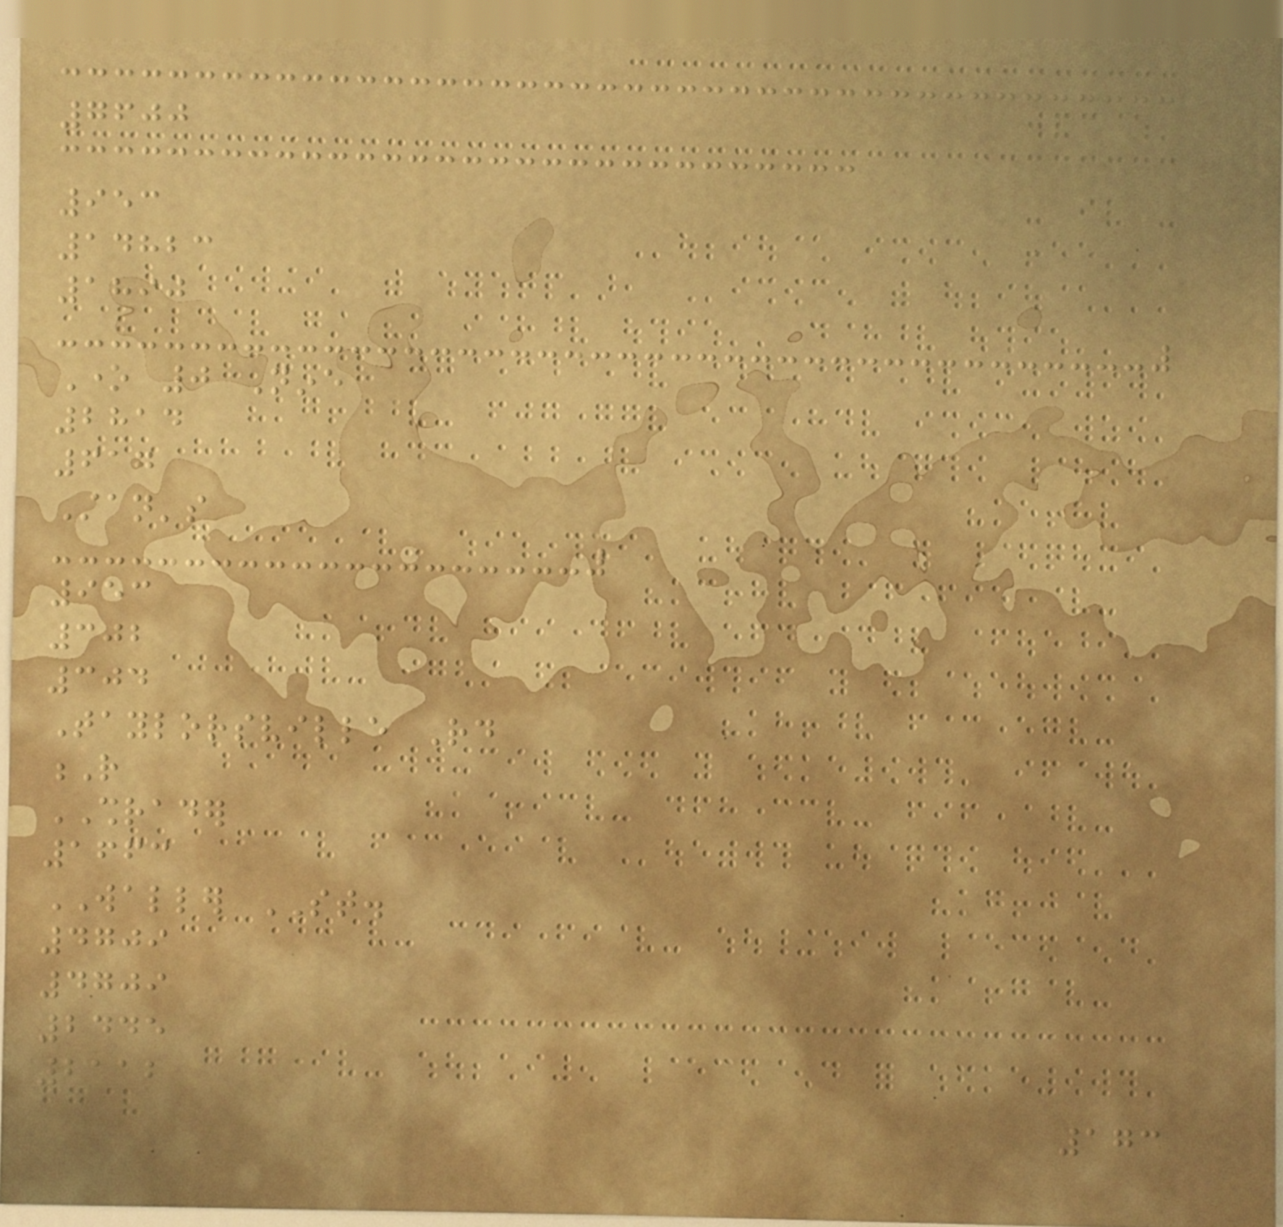7600
953
14823
1890
One 0 Nine
2814
617
Stan's
953
302
304
Taylorsville Rd
R
SHRADER
1663
WALLER ST.
4709
4709
2445
2112
173
